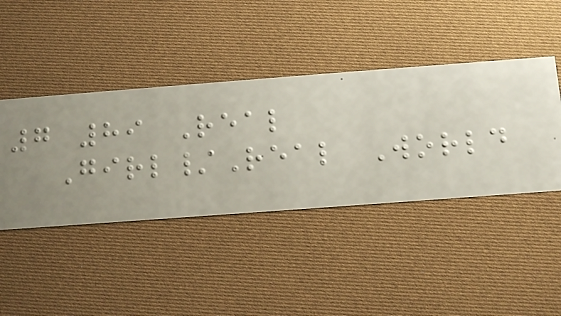7 89 Real
Girl/Real World
